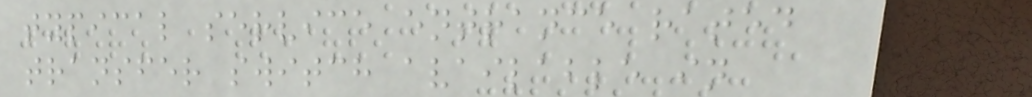typical service entrance rated
transfer switch available in
